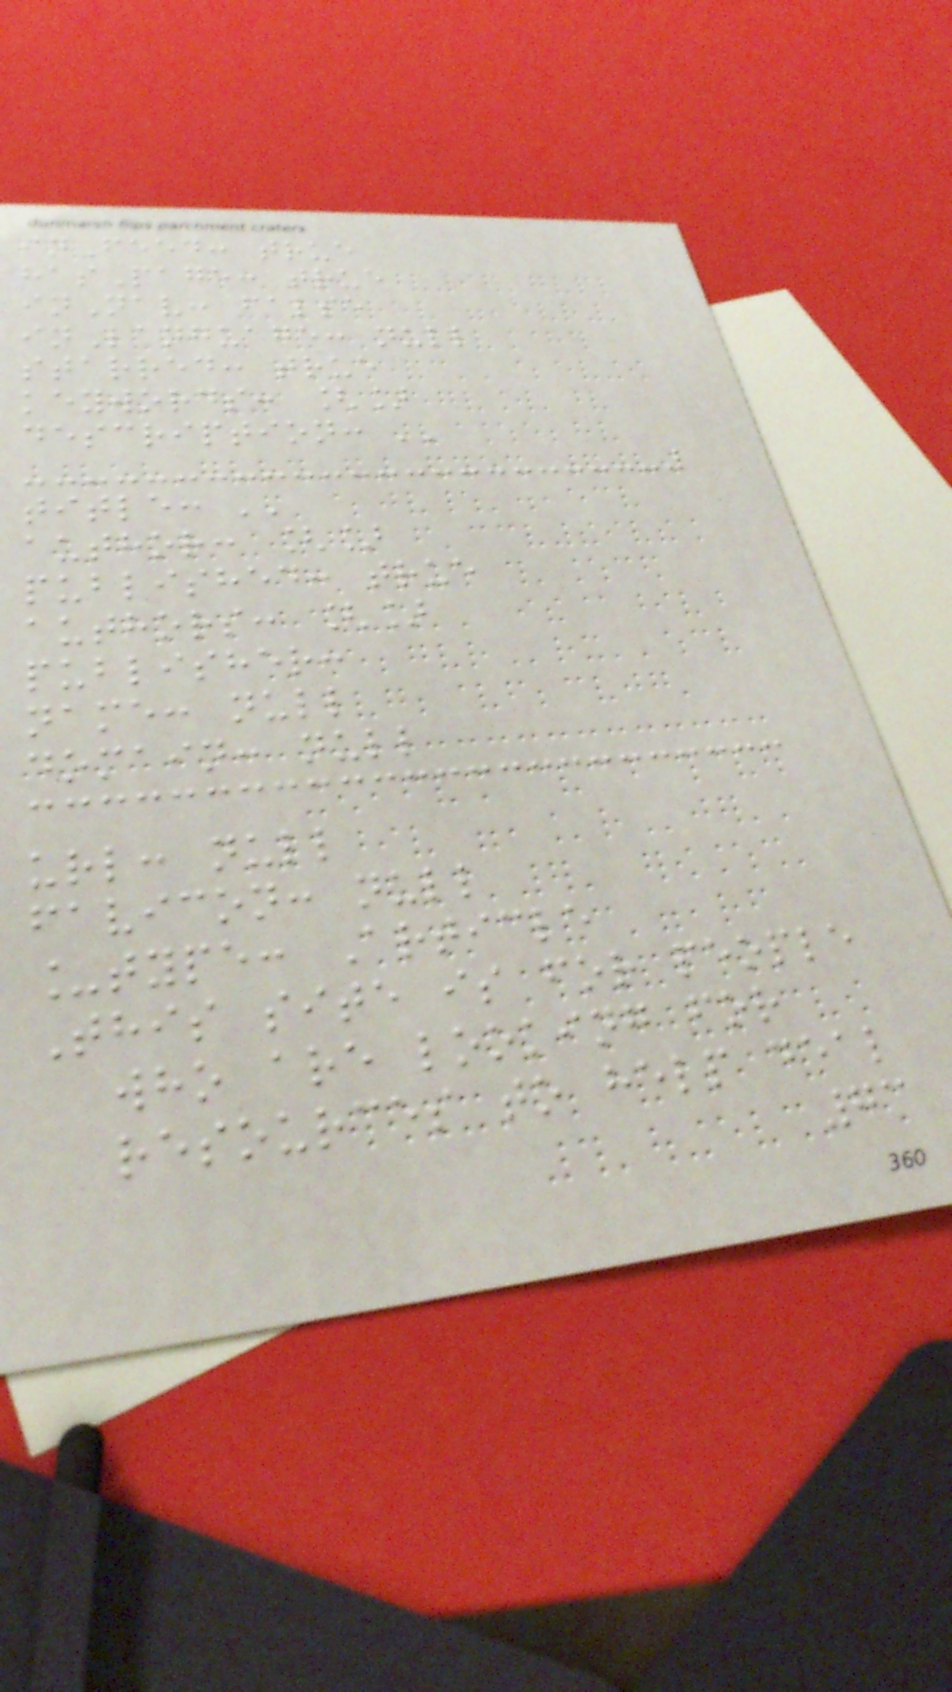inFeed: true
hasPage: true
inNav: false
inLanguage: null
starred: true
keywords: []
description: ''
title: ''
author: []
published: true
authors: []
publisher:
name: null
domain: null
url: null
favicon: null
_type: Article
This site is for people
who are looking for
resources to help deal
73
